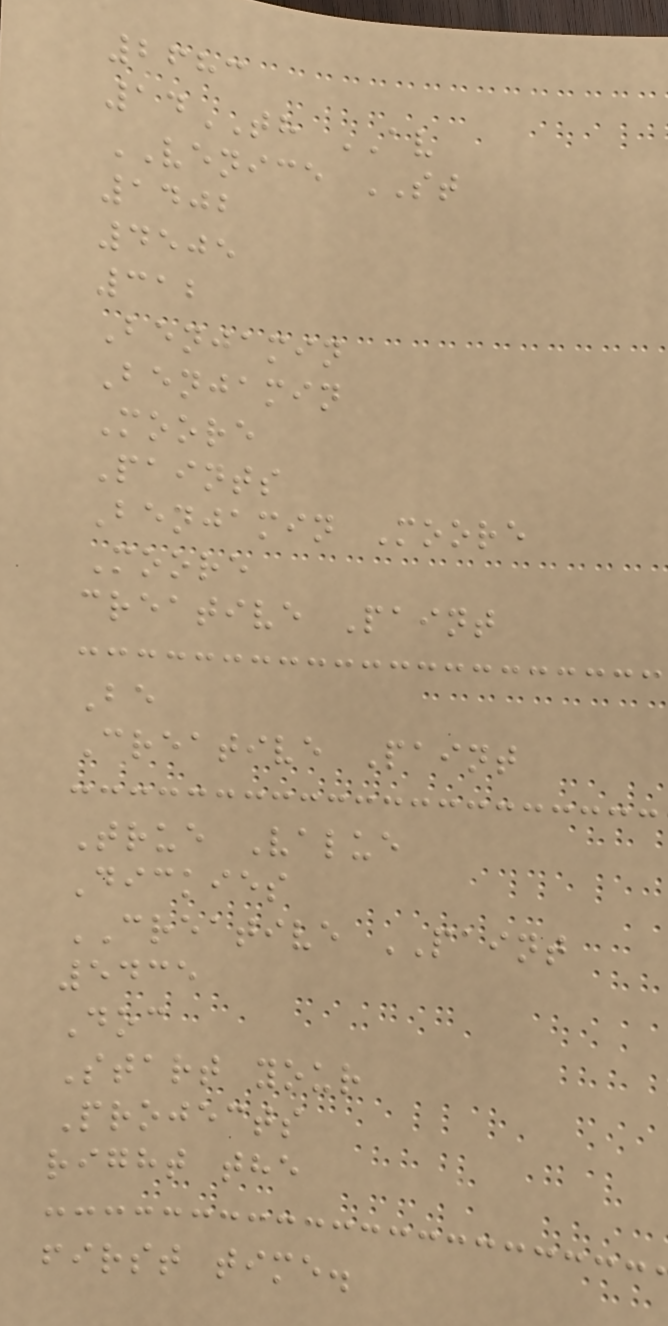2683
14TH AV
VENICE ST
1402
4505
312
Benjamin
Benjamin
Moore
Paints
Benjamin Moore
Moore
creative Paint
Be
Creative Paint
True Value
Dickies
CREATIVE PAINT
5435
Doc
Start your
Projects
right the
first time.
